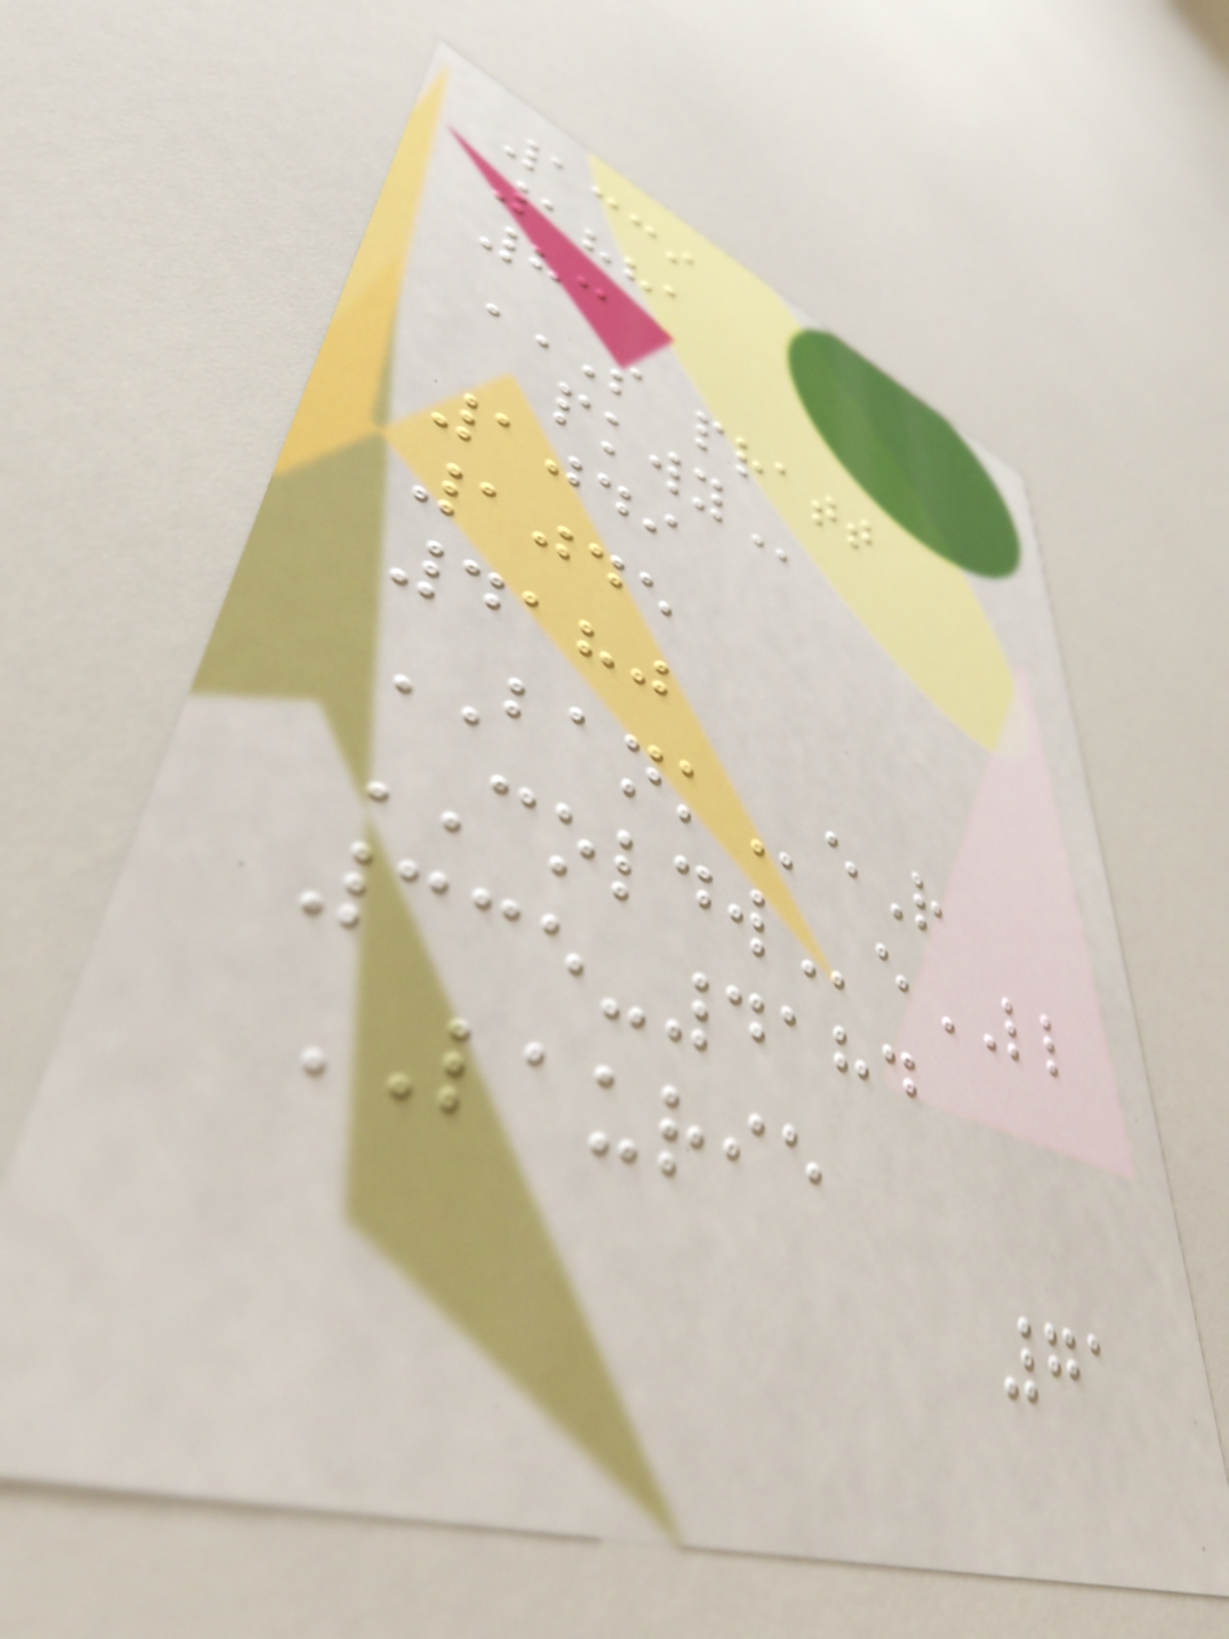1339
1881
83
S PRATT
PKWY
1049
1045
4180
BANKeR
COLDWeLL
335-4184
LAURIE
71
